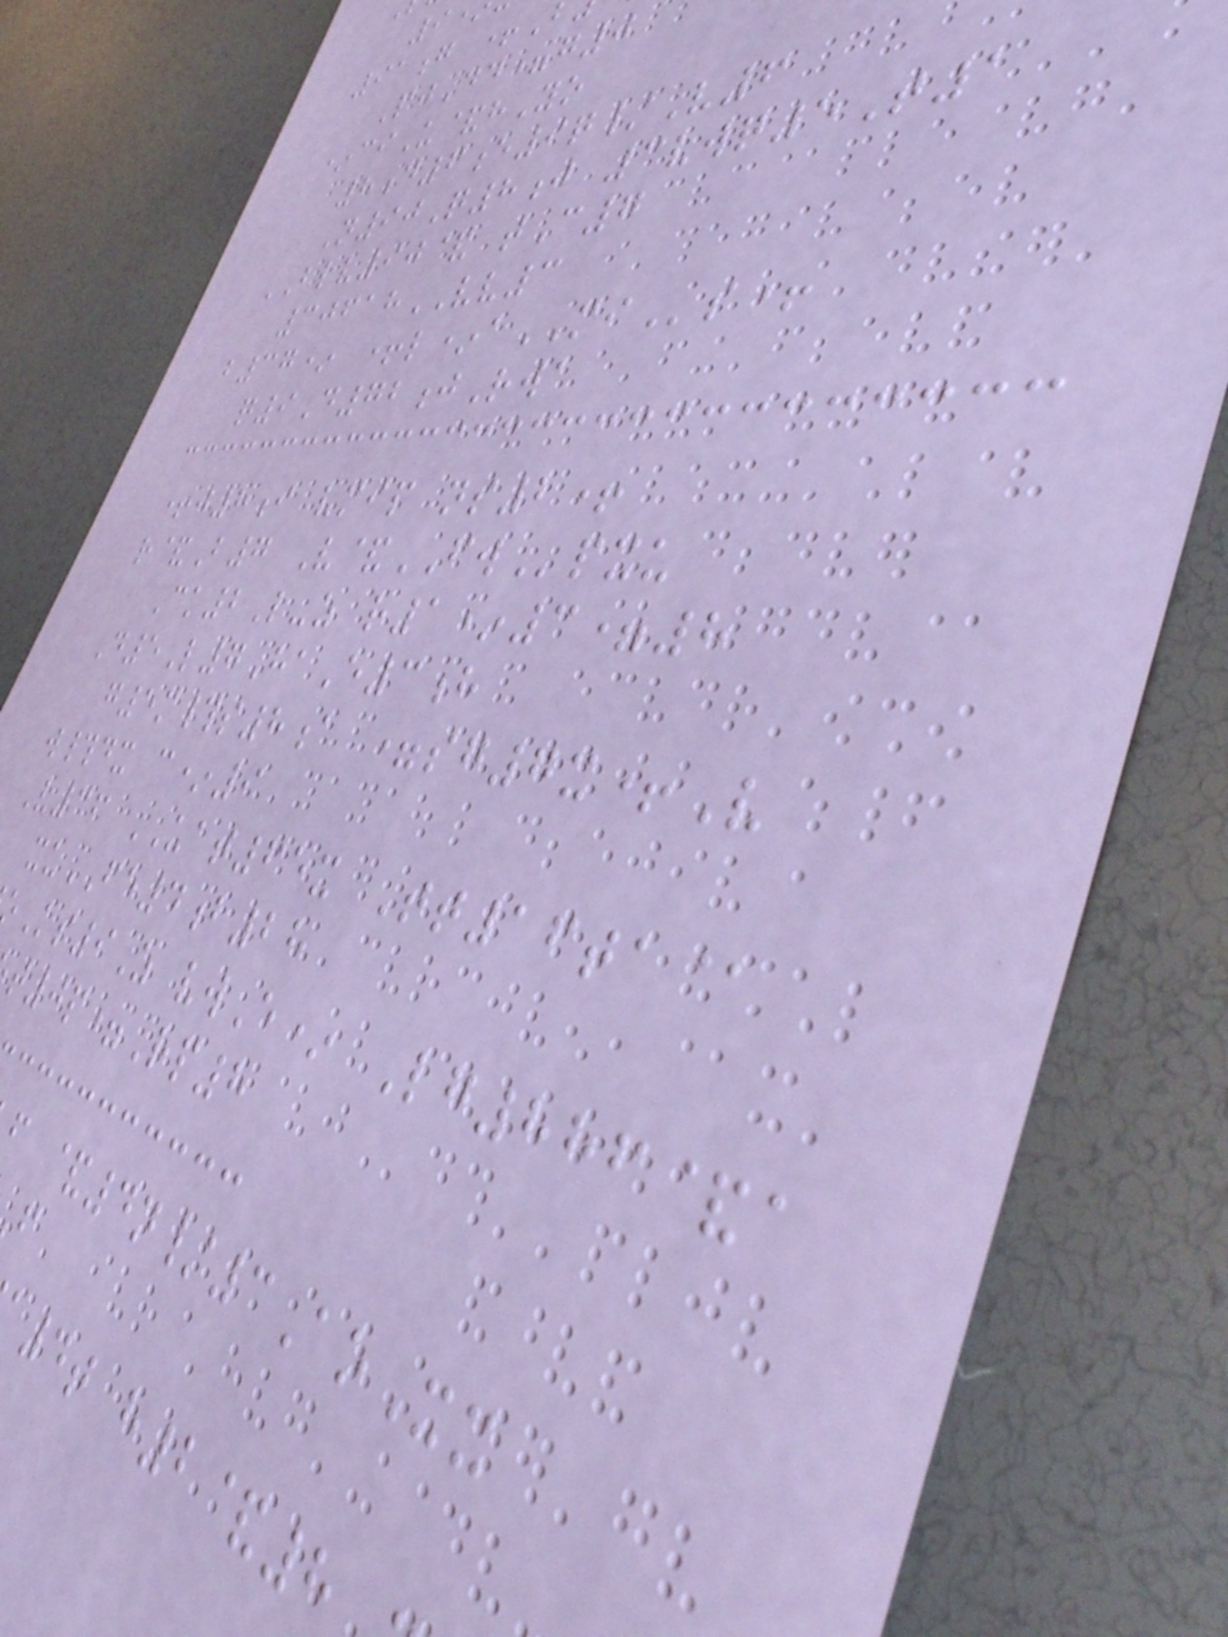91g +
PjDd=g0
*ciU&hYo
8d6e9q/V6
N90Q8j 3vwq5T1
BLV90& tC7
30618VV3
b37* +l*aMIs+
q9D72jRwa
+j8i vmip ns2+
r&B7 V&FWpxu
Ck2L-z r1*3=8
D5L7HaE3h
g5m#s8a =sg7x+V
w#dx c*9
V36 UAT65x Tt16ta@
xuFE4b28
Ks9Z vwE* Lg886&a
t0p=Rp8
f &4n/3AoXx
4t h2&8
